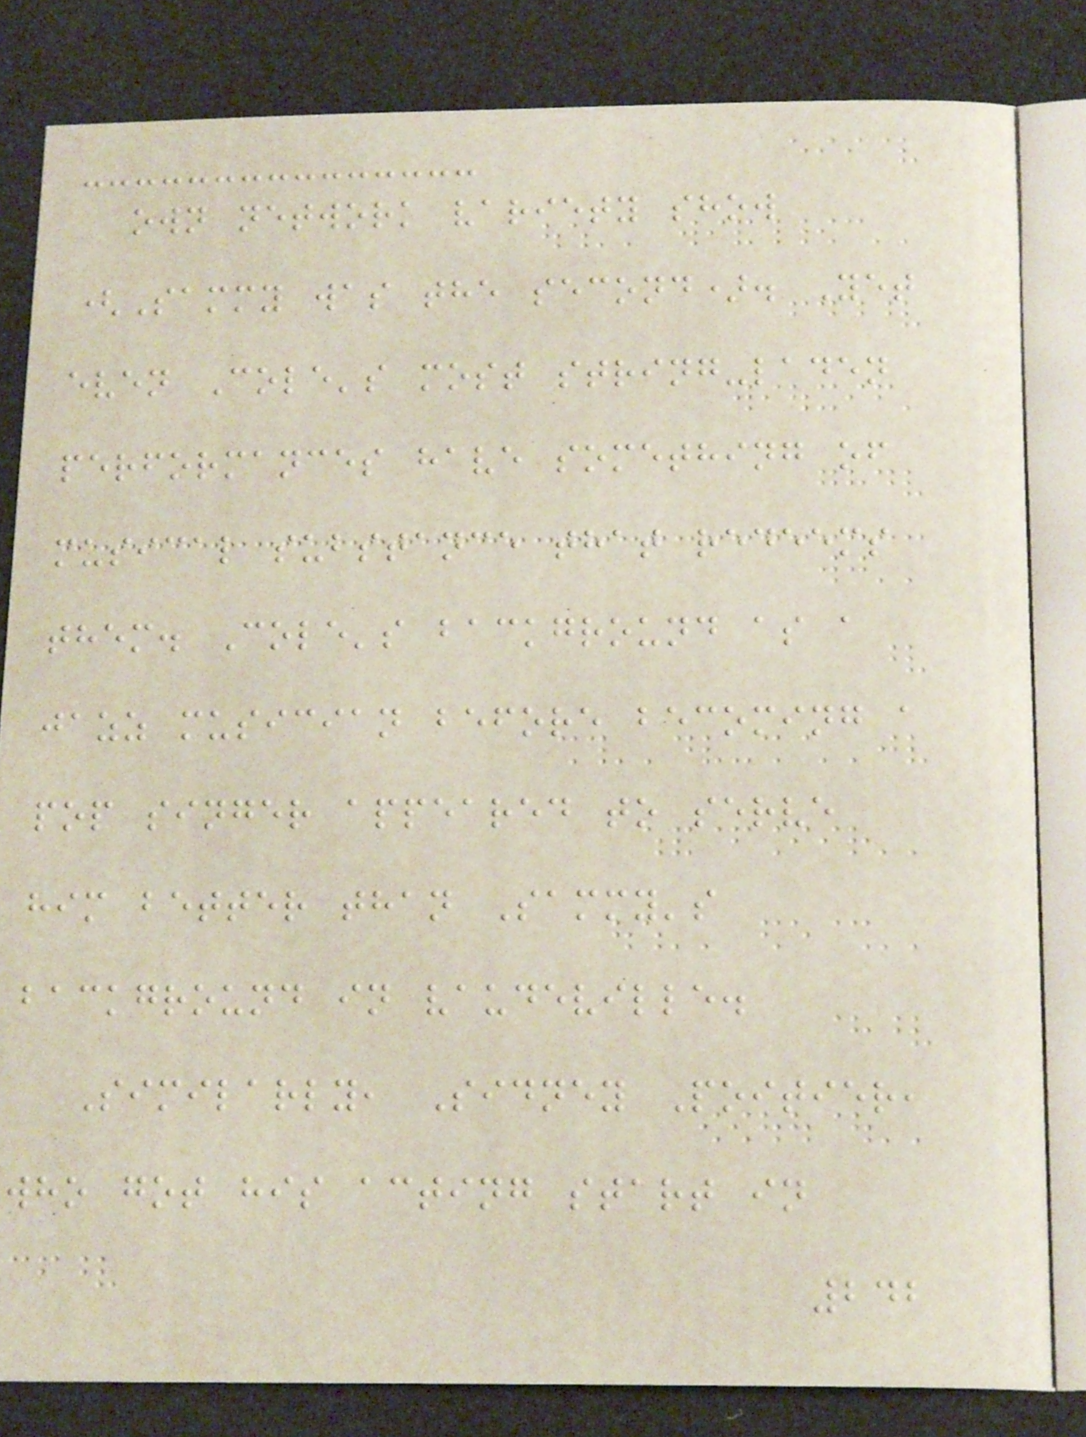own network variety show
(Sammy was the second). Yet
even Cole's most string-laden
performances have something of
musical substance that redeems
them. Cole's background as a
jazz musician before becoming a
pop singer appeared to serve
him better than Sammy's
background in vaudeville.
Similarly, Sidney Poitier,
who got his acting start in
242
